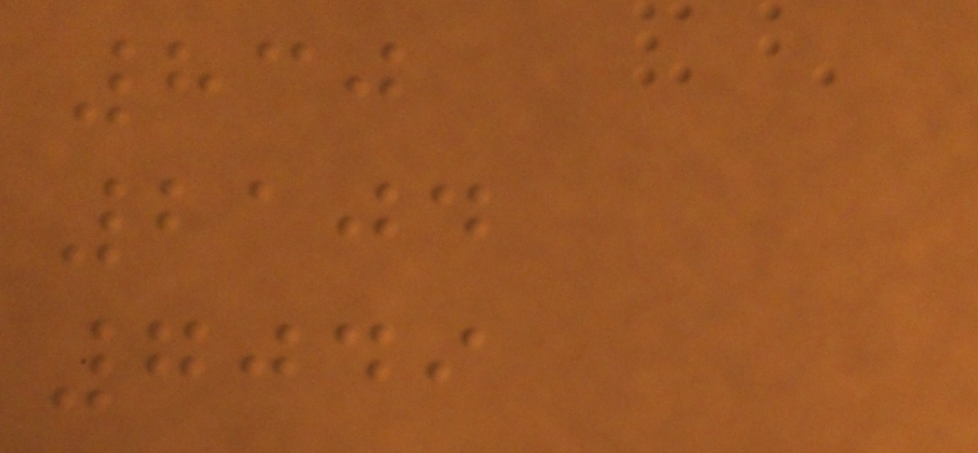830
2104
7049
